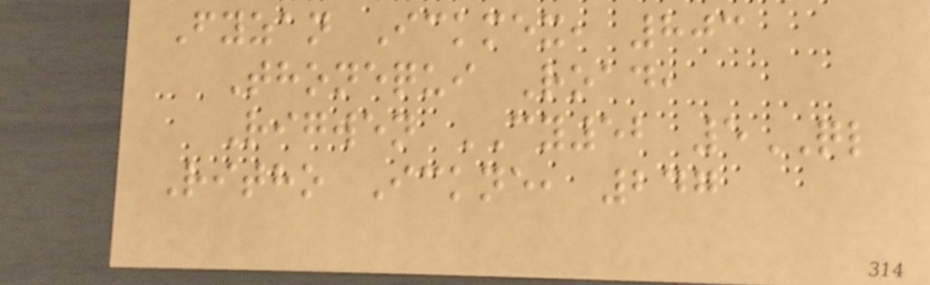Fyzan Ickmex, 803
Thonequi Road,
Rigwen CY52 5QL
Ritho Ickne, 247
